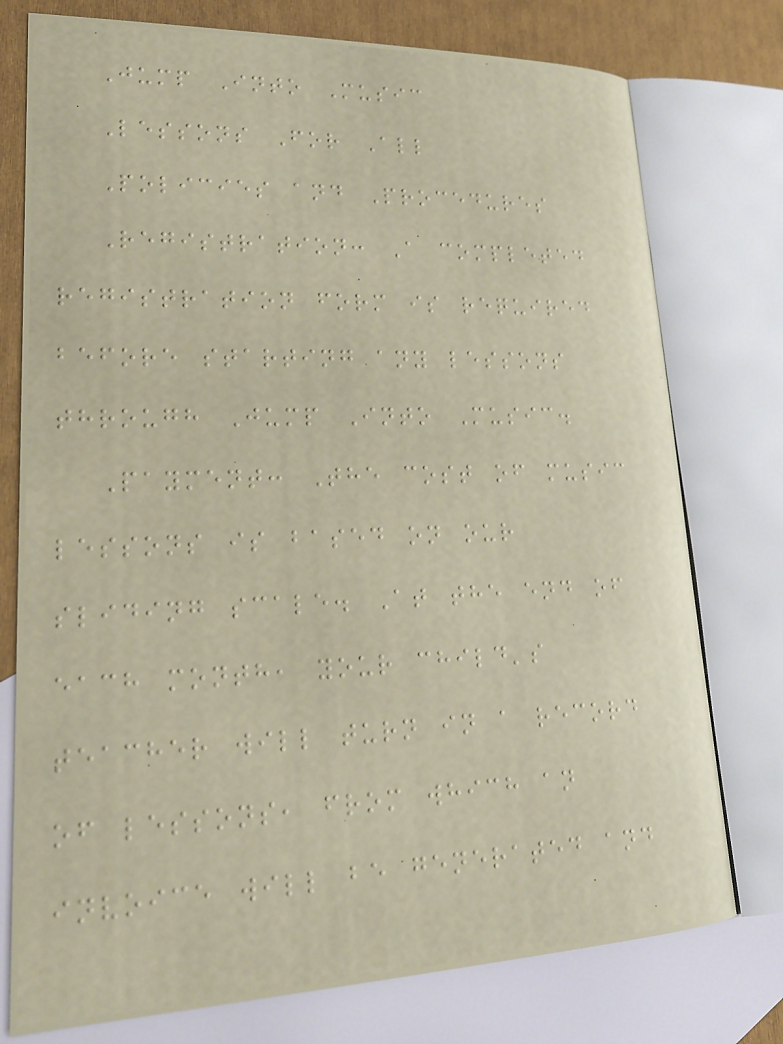Jump Into Music
Lessons For All
Policies and Procedures
Registration: A completed
registration form is required
before starting any lessons
through Jump Into Music.
Payment: The cost of music
lessons is based on our
sliding scale. At the end of
each month, your child's
teacher will turn in a record
of lessons, from which an
invoice will be generated and
